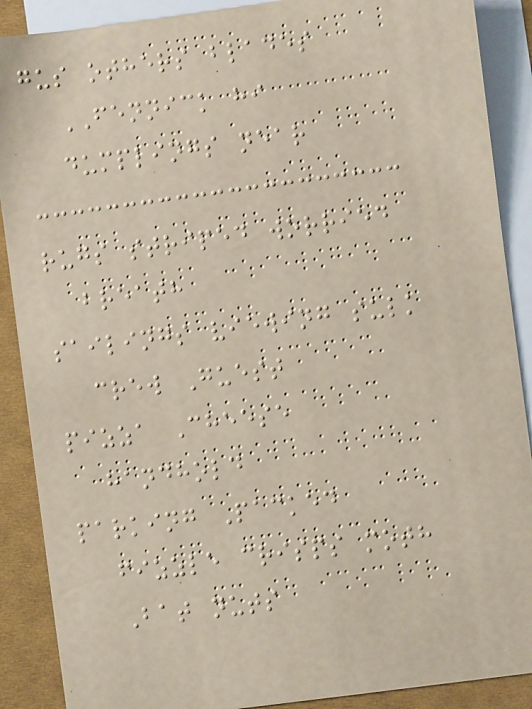gus others blades
FENNICK hi
dumplings near
rugs striped worried
breath
sailings viewing sulk
crew Guest
pizza Cheese
handhold
parking Packed
fizzle crisps moth
Bat nuts
